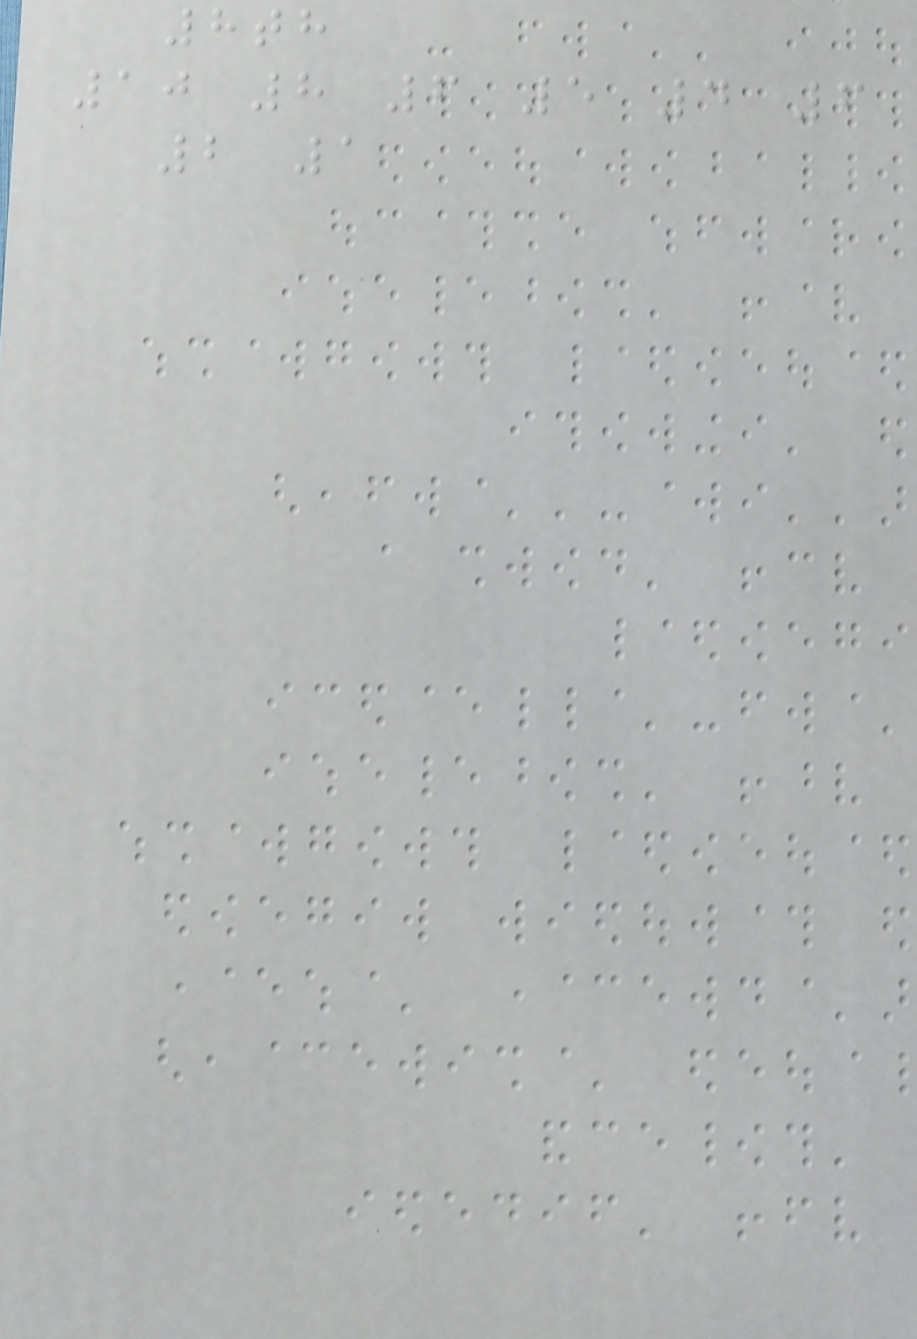8th
10 8 6 5 4 6
2 1
